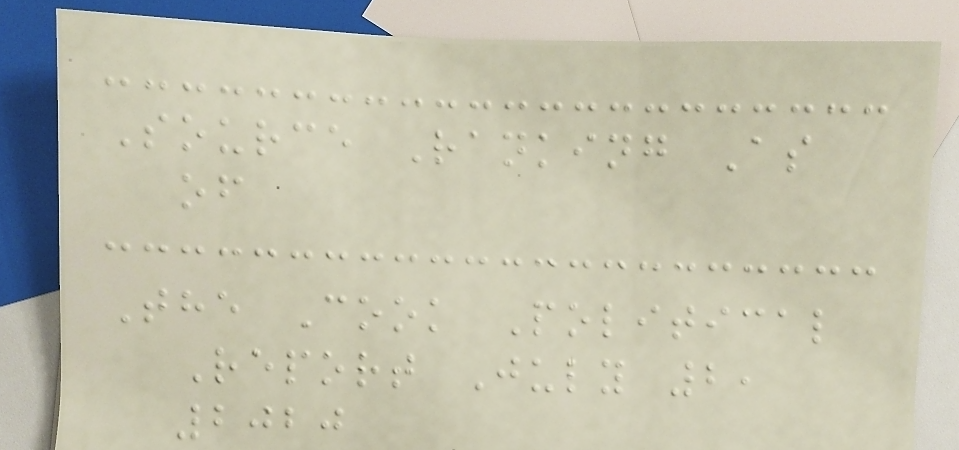Source Ranking As
of
The Cook Political
Report July 2,
2020
